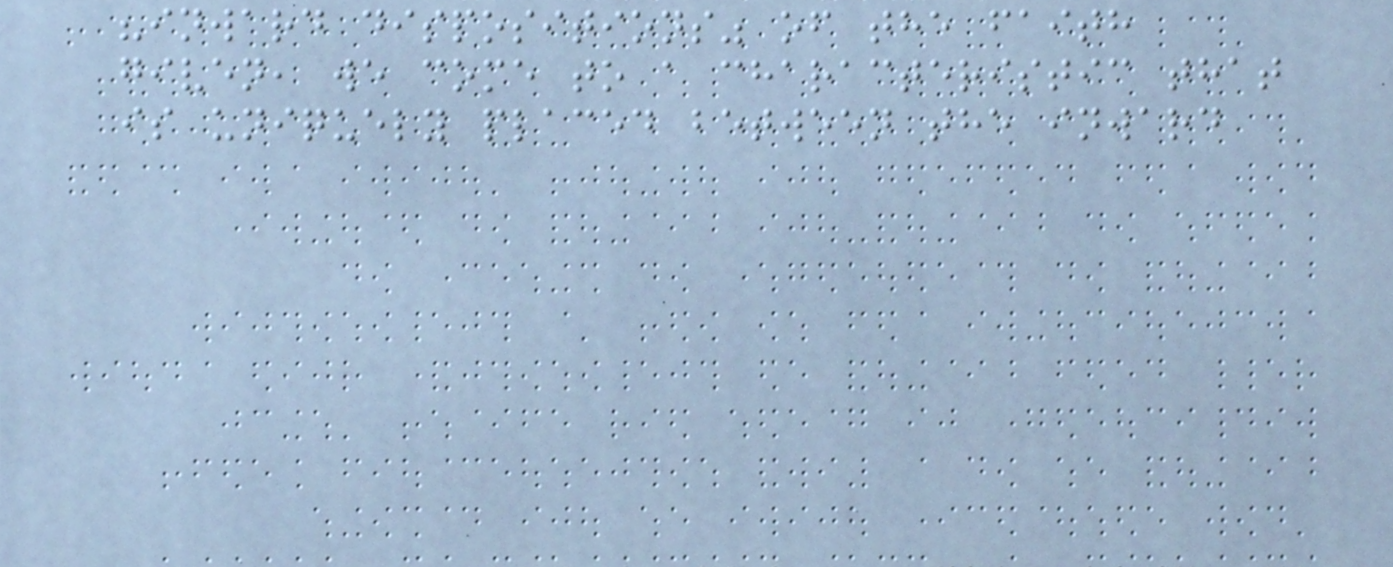"inward dispositions" of the faith
given, we come to a characteristic that
is uniquely placed between the inward
